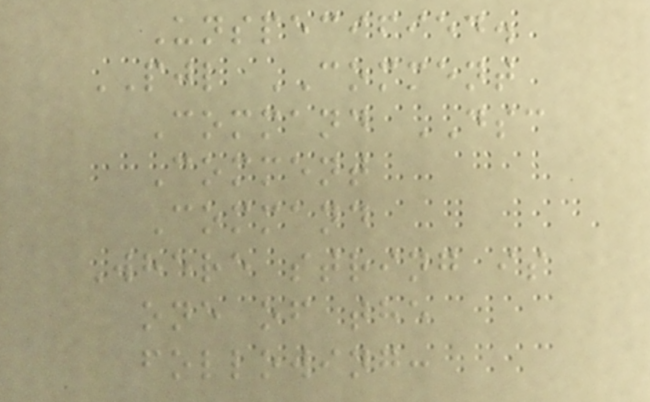Unspecified.
PJL COMMENT
Command DSC
Comment
Command
Where string is
one of the
following:
